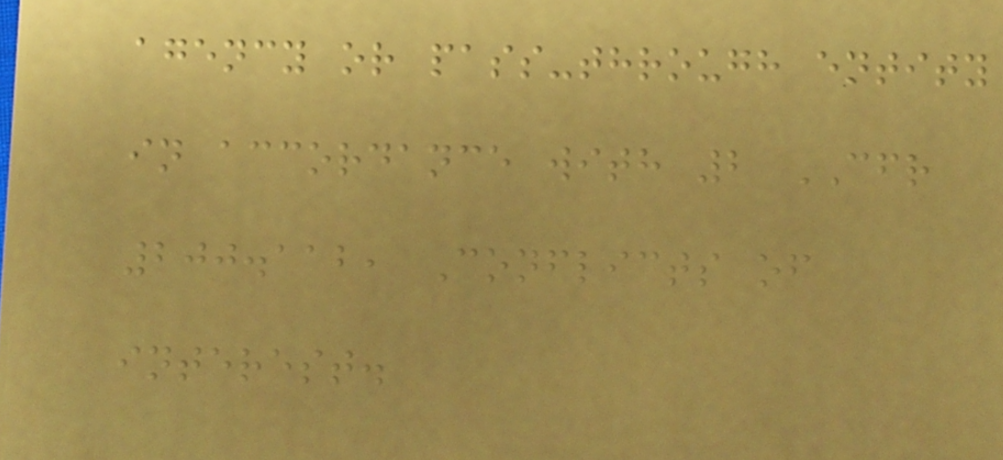agency or pass-through entity
in accordance with 2 CFR
200.112, Conflicts of
interest.
